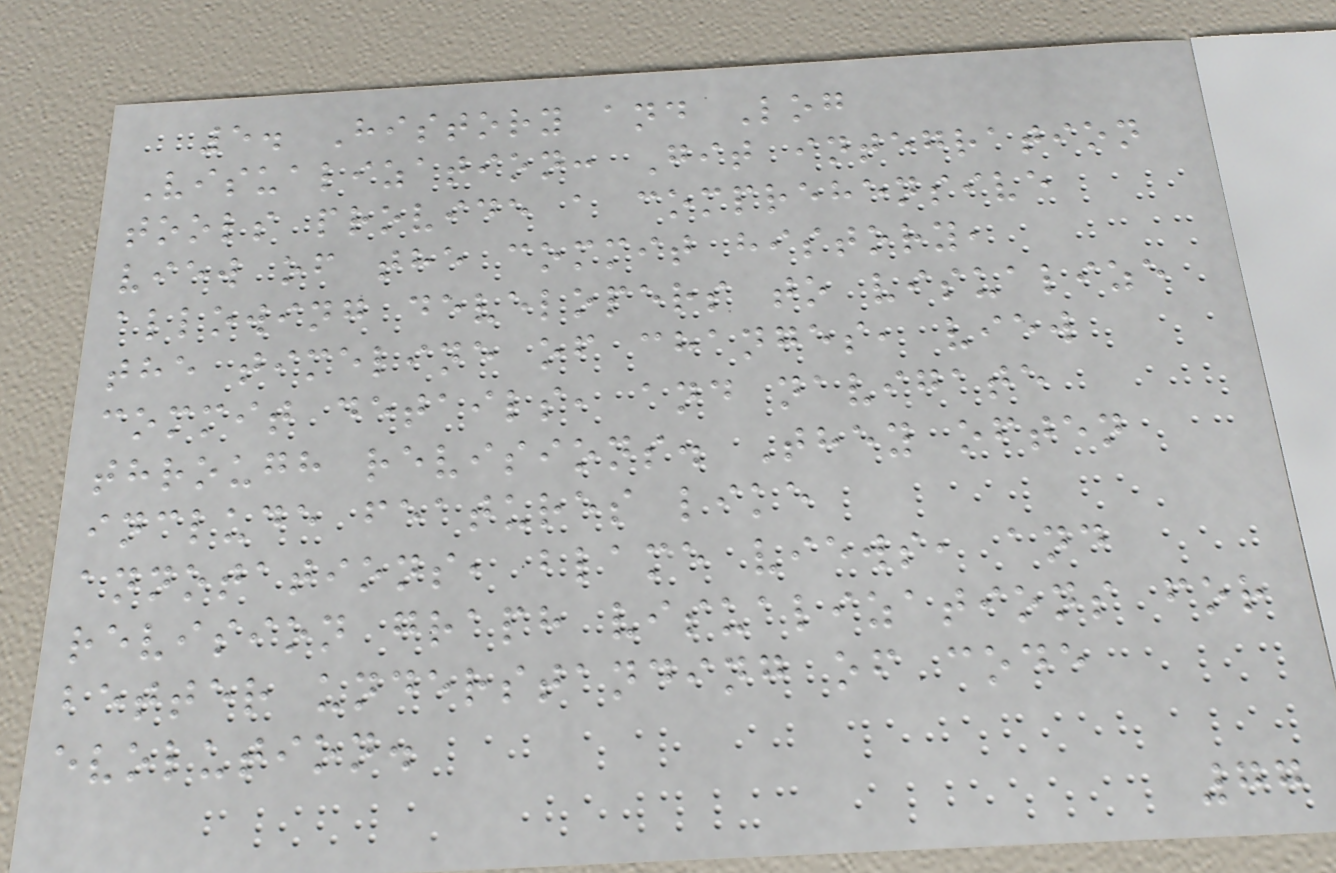5. History and Log
Visualization: Git integration
tools provide a comprehensive
view of the commit history,
allowing developers to visualize
the timeline of changes, view
commit details, and navigate
through revisions. They often
include features like
annotations, blame views, and
revision graph visualizations for
better understanding of code
evolution.
77
